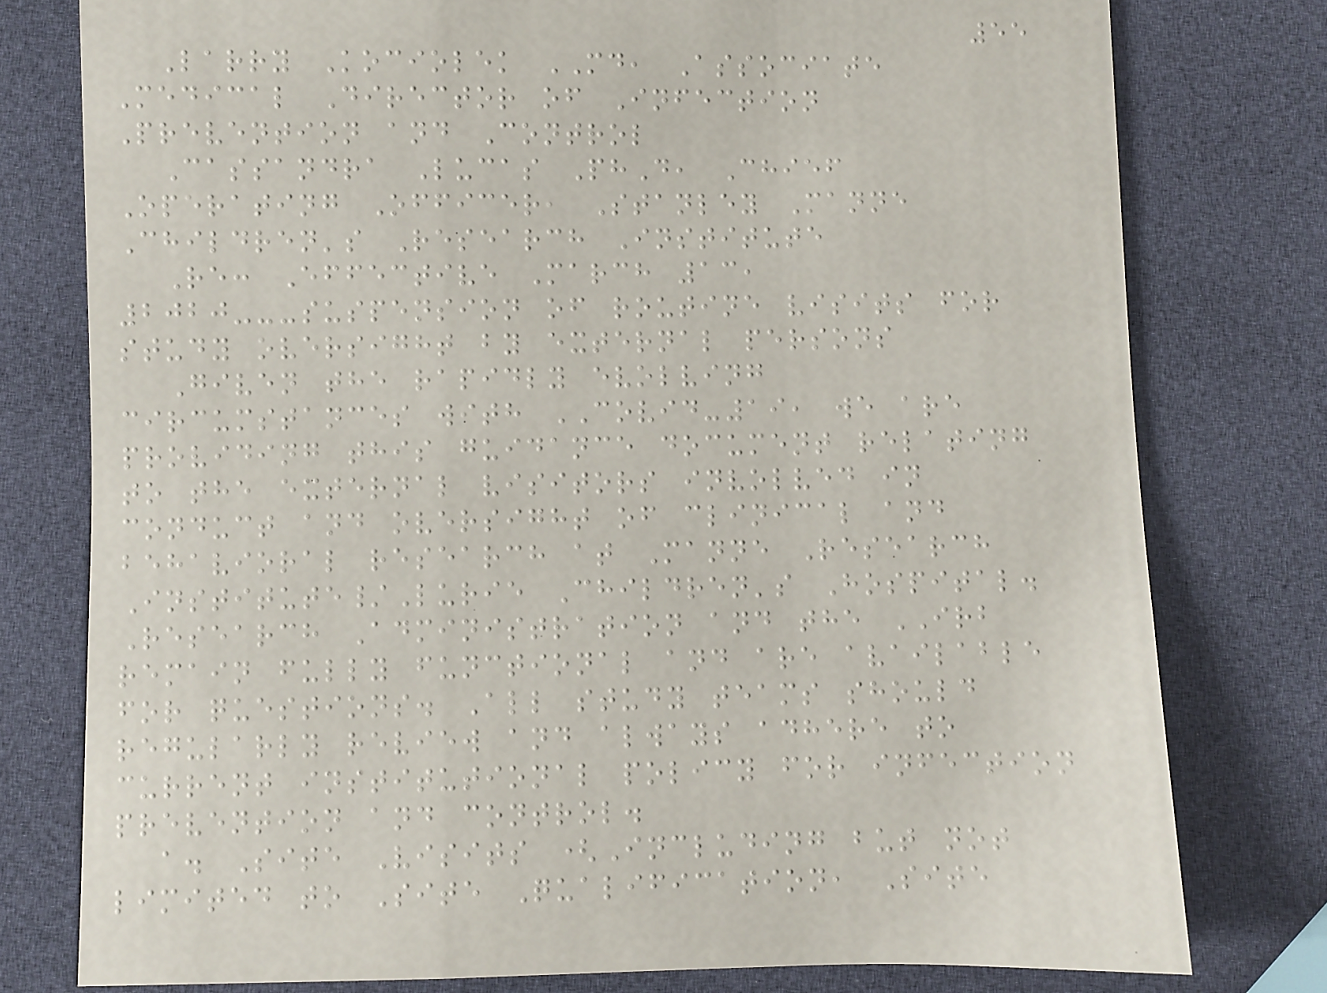55
Larry Kociolek MD, Associate
Medical Director of Infection
Prevention and Control
Cassandra Lucas PhD, Chief
Operating Officer, Stanley Manne
Children's Research Institute
Re: Effective March 13,
2020---suspension of routine visits for
study oversight by external persons
Given the rapidly evolving
circumstances with COVID-19, we are
providing this guidance document relating
to the external visitors involved in
conduct and oversight of clinical and
behavioral research at Manne Research
Institute/Lurie Children's Hospital.
Research Administration and the IRB
remain fully functional and are available
for questions. All study teams should
regularly review and always adhere to
current institutional policy for infection
prevention and control.
a. Site Visits (Including but not
limited to Site Qualification, Site
